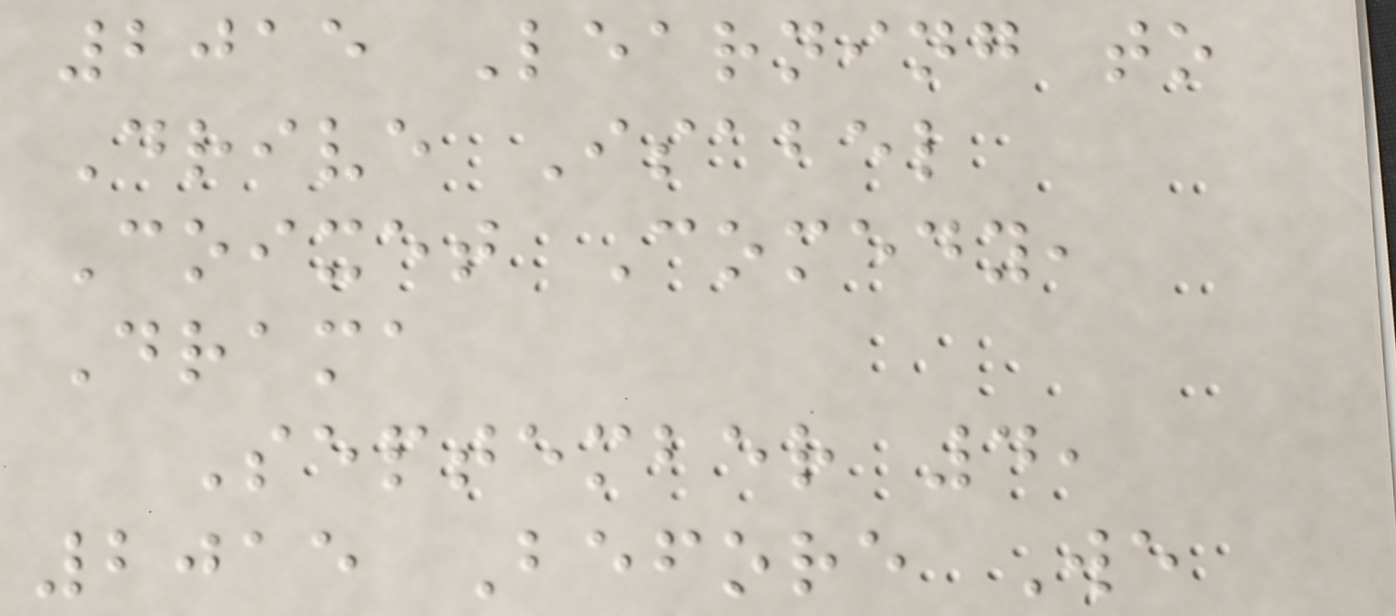2015 Learning to
Drive Isabel
Coixet Comedy,
Drama
September 4,
2015 Before We
